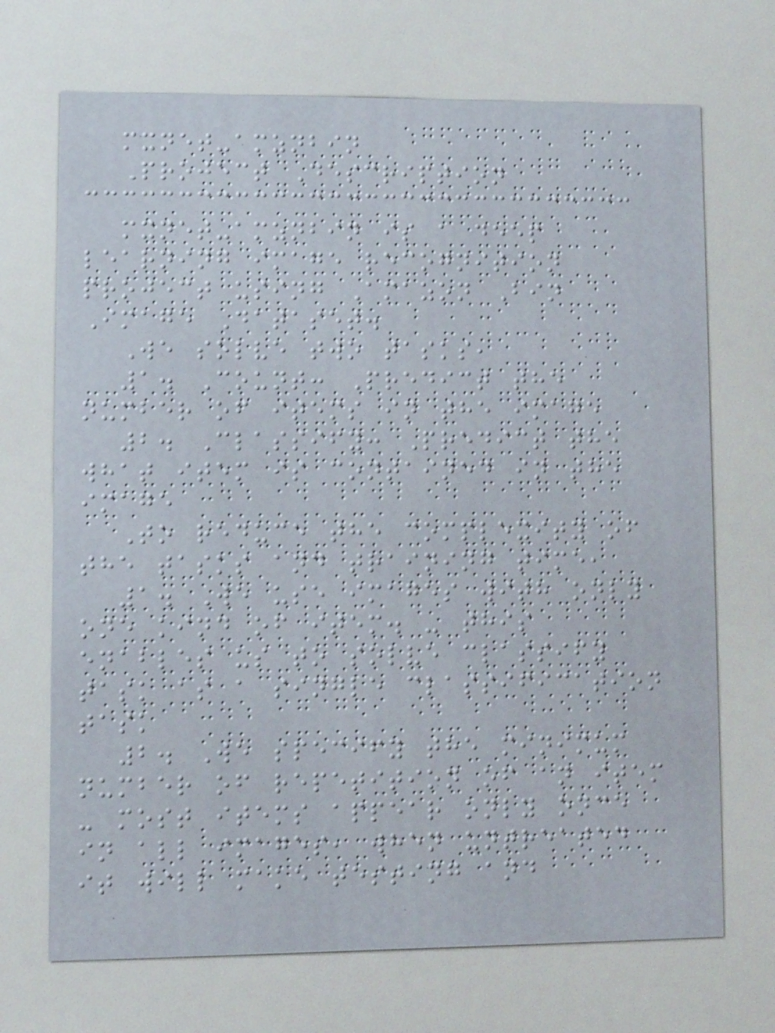mxnet-amznbin
Project Description
mxnet-amznbin is a deep
learning image recognition
project using Amazon Bin
Image Dataset.
We solve two tasks,
1. Count: Predict the
number of items in the image
2. Classify: Predict the
what item is contained in the
image
To reduce the complexity of
the tasks and training time,
1. We use images with only
one kind of item. - this
enables us to solve classify
task as a single classification
task
2. We specify the minimum
number of repetition of an item
- most items appear only once
in all images, when untreated
it will make testing and
